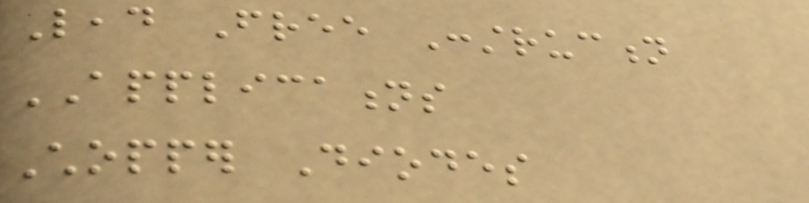Lead Free Construction
APPLICATIONS
Chopper Diodes
